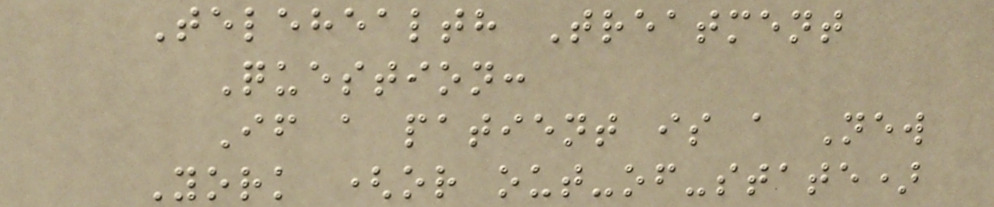Telehealth Treatment
Question:
If a patient is a New
York (or out-of-state)
